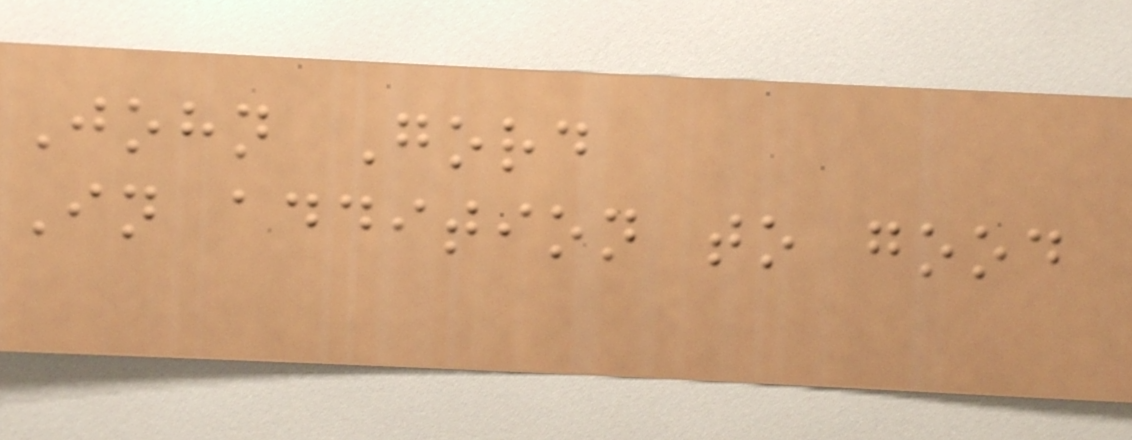John Gord
In addition to good
